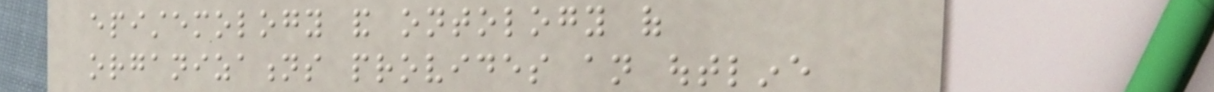epistemology and ontology of
organizations provides an outline
